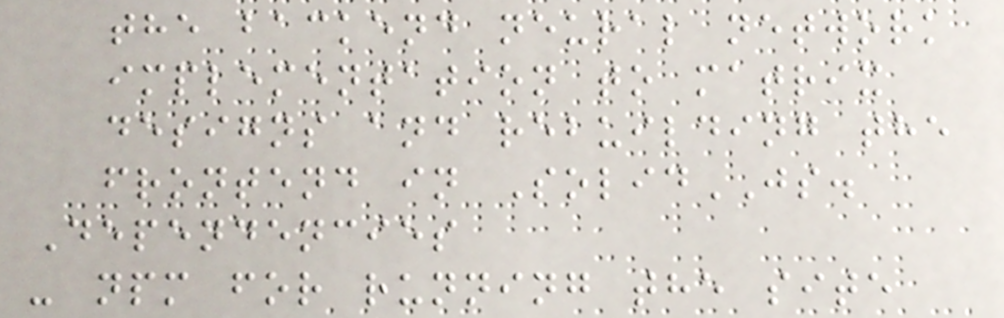the backend neural network
implementation to matrix
designs and rebuilding the
frontend in SolidJS.
Dependencies
- npm for running the site
